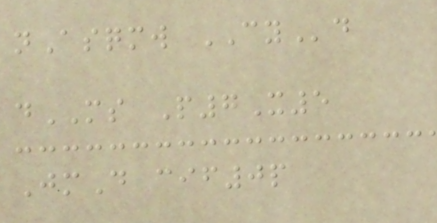nAsqmw CYd
dMS P7X5
JmD cif0p
